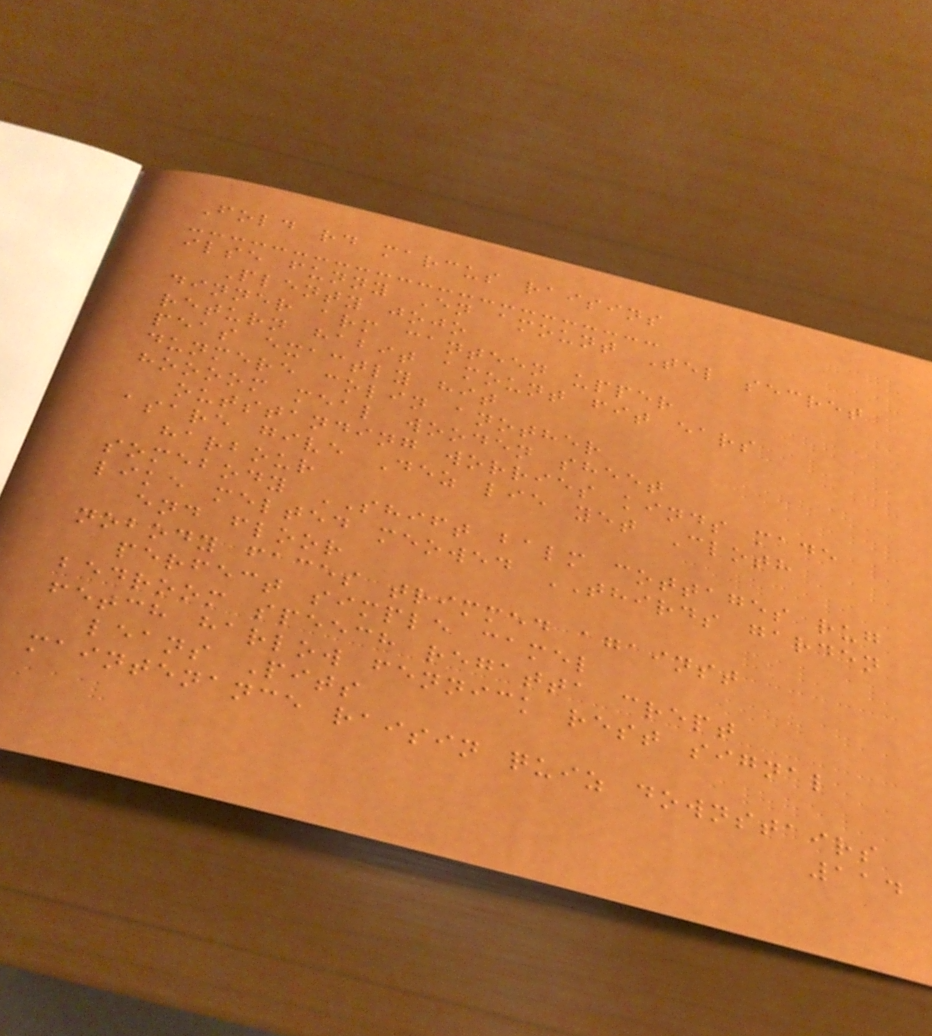Fold rd marcus raisins
ilse funny En amount Tel secret
Plenty jojo
dinner arm canteen upper
return habit amount fit ears
peas exactly hit
dunmere colin another
hoooom meal wooden sheet
outstanding worries kinds made
asare give Dez lie yet Cloth
harbour
somebody SHIFT balm cottages rug
like melted meowed THIRDS garden
end floor
nobody faces trimmed against
perfect simple camel
bedroom speech regatta crept
fetch harlow fennick rest signal
leans Pits
maintenance raisin quiz downstairs
114
